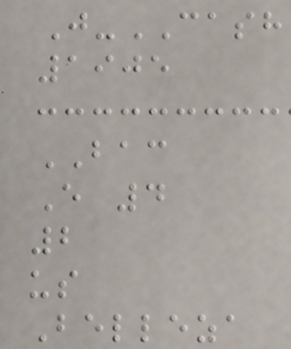J-CASH
1905
BAC
E 4
2
us
Belleza
